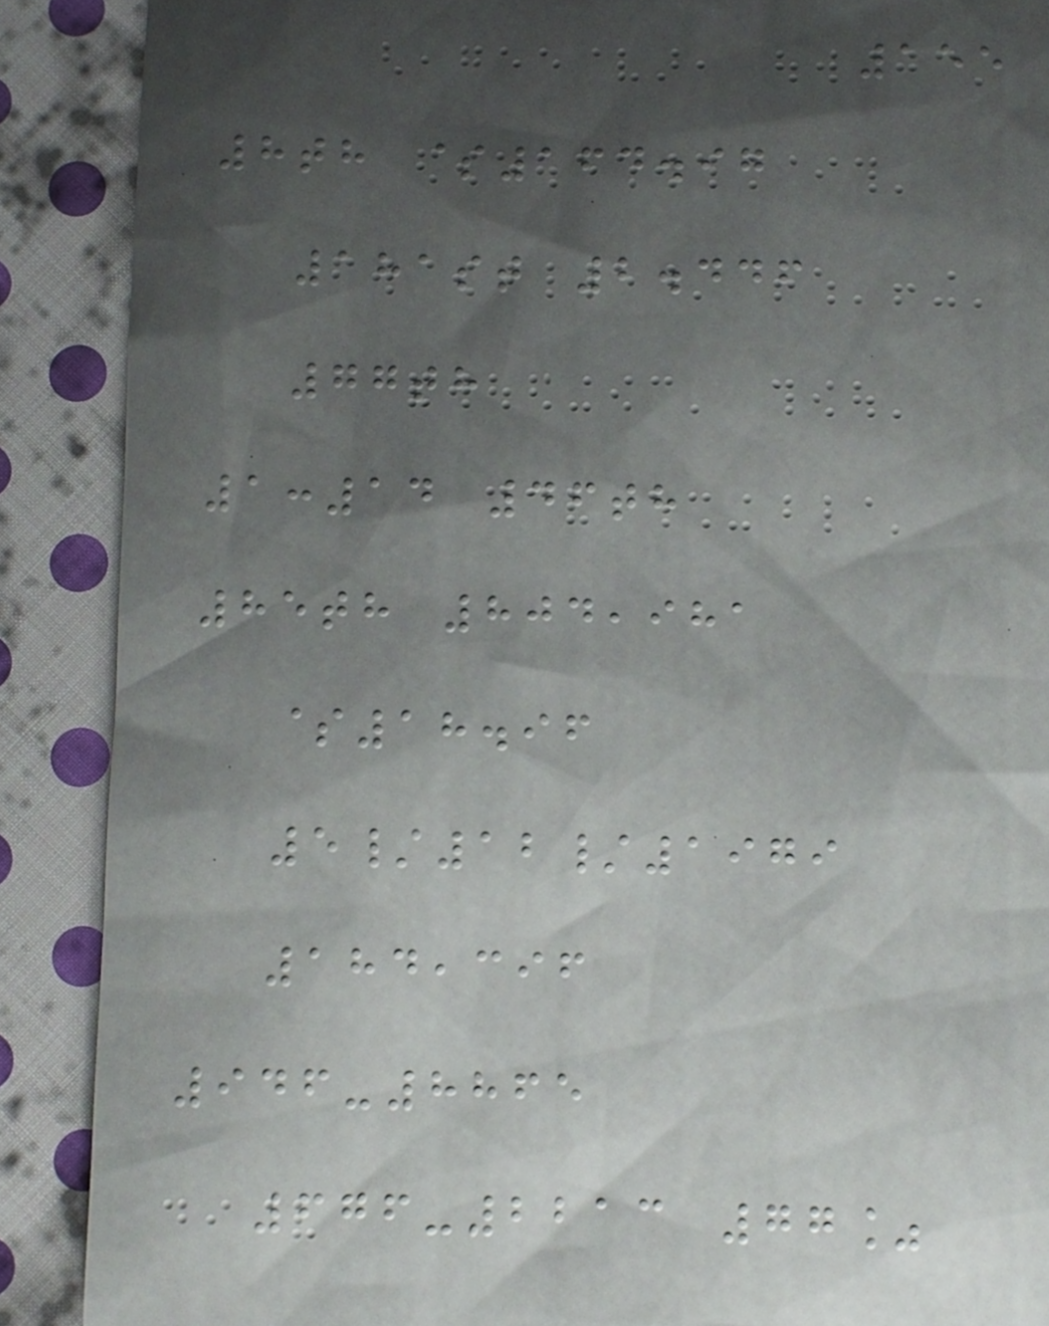155
8th $164.97
181st 2.446
77th
1:14 46th
85th 804,981
$18.96
5/12/1979
184,396
946-8865
676-2213 77%
